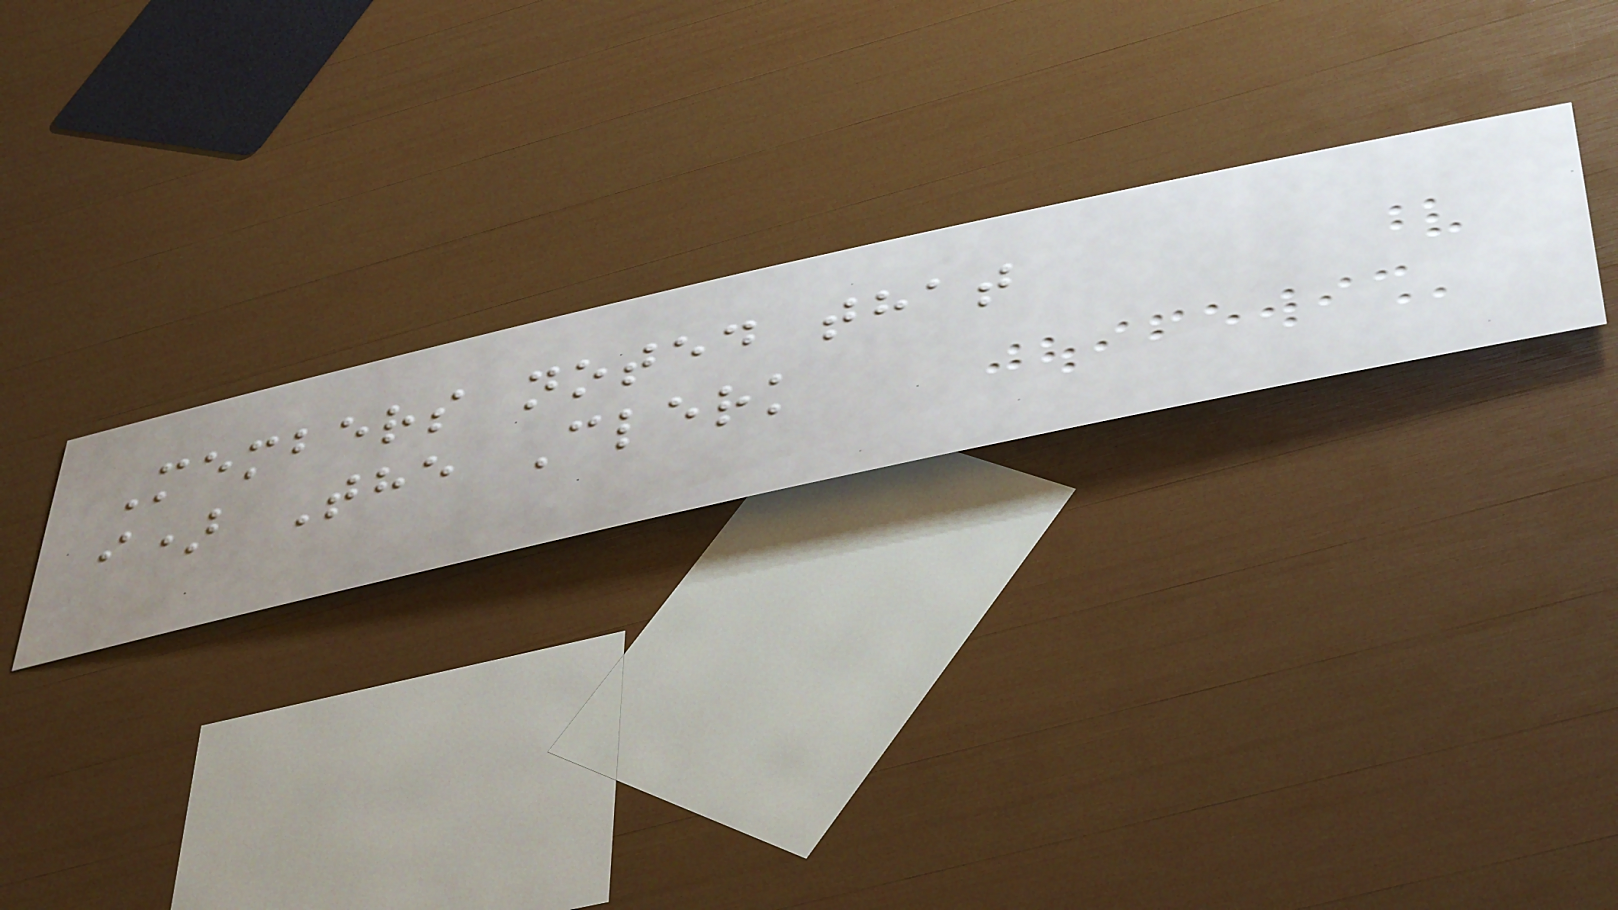Members noted that
i) The Clerk
